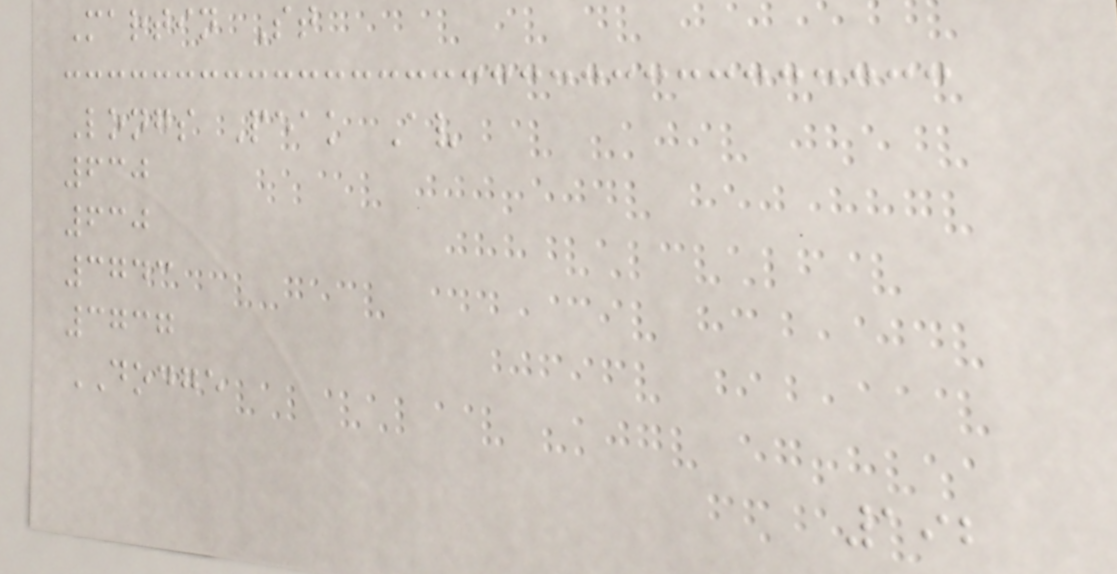Martin St
Longs Peak Av
630
630
3743
3737
DODGE
192
